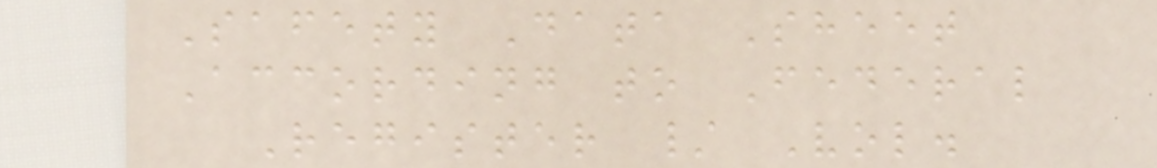Safety Data Sheet
According to Federal
Register / Vol.
